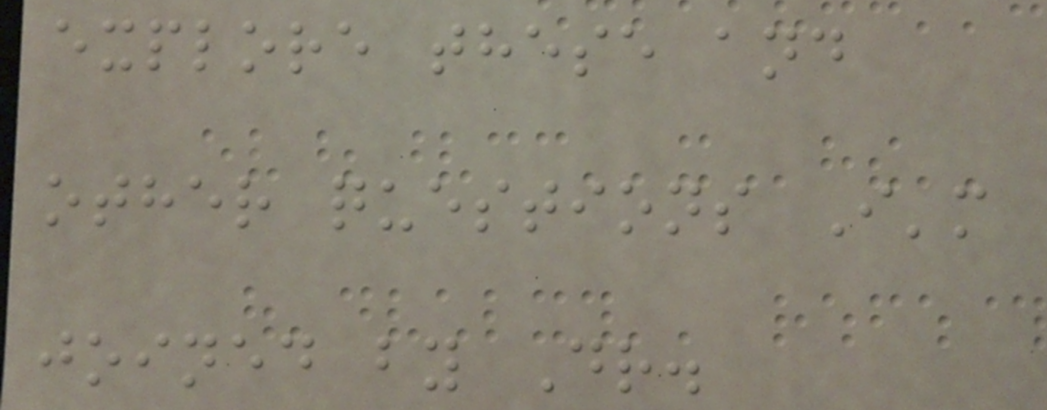explore these and
other questions I'm
joined by Dr.
